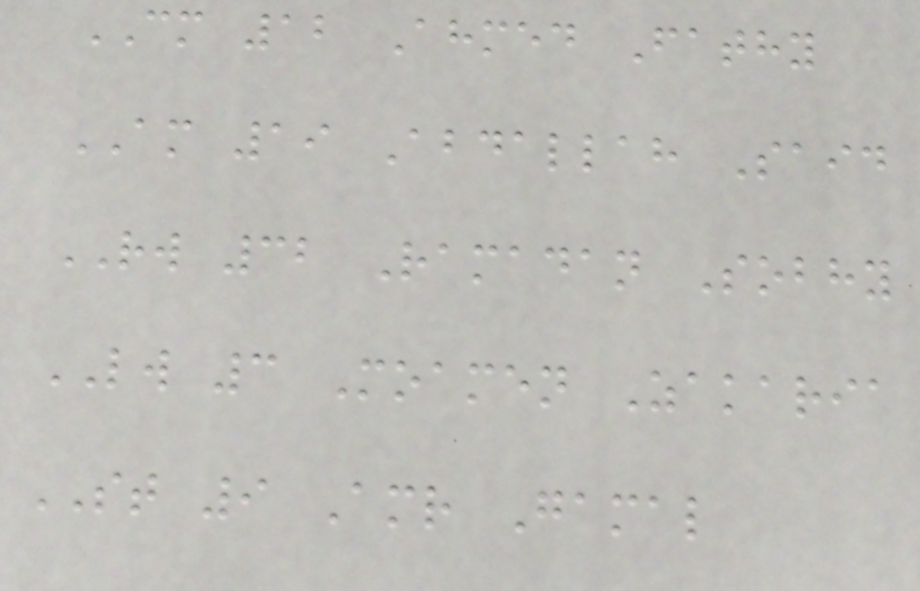CM 12 Ahmed Fathy
AM 19 Abdallah Said
RW 32 Ramadan Sobhy
LW 3 Moamen Zakaria
ST 9 Amr Gamal
